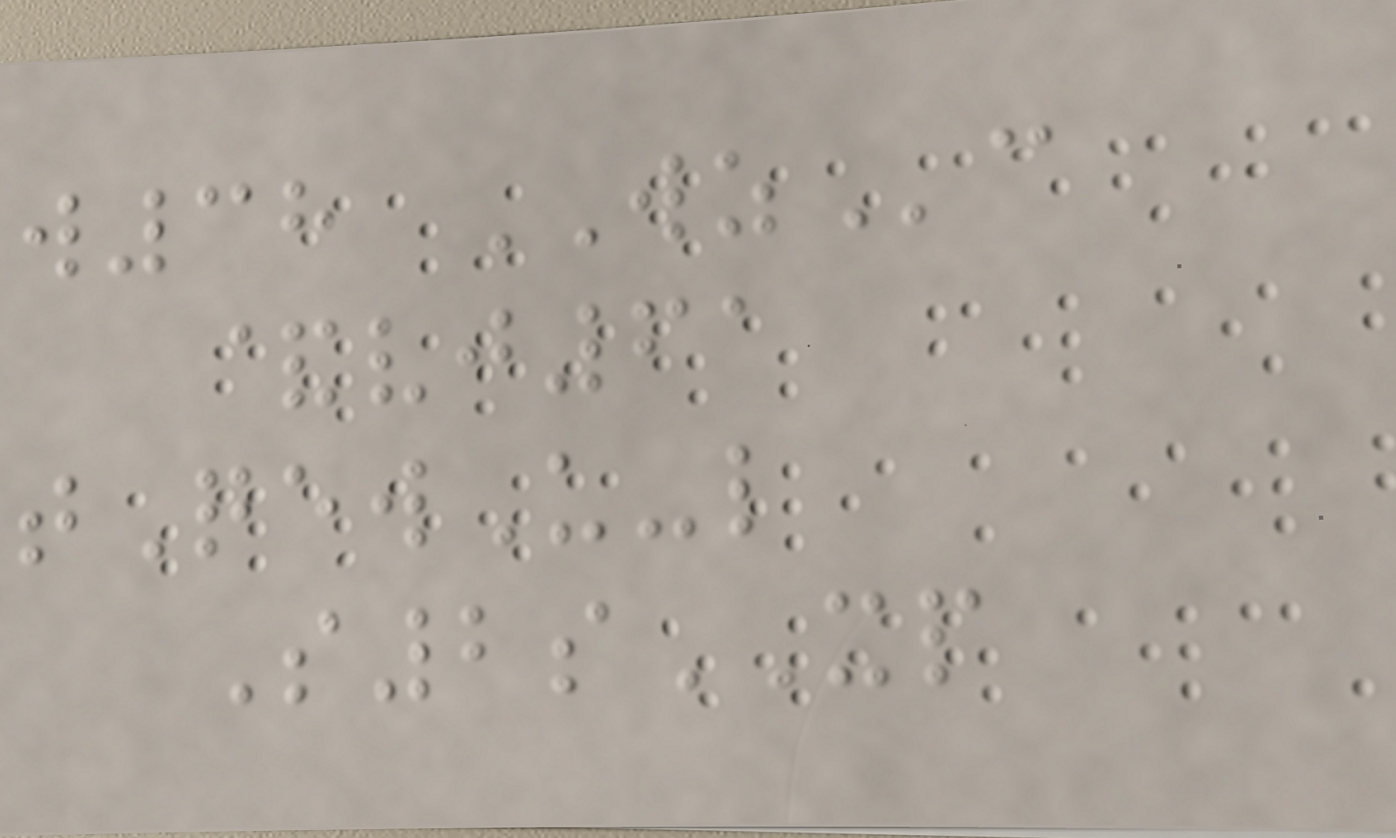w38 WZc
&vj61
tQewU-l
S2sXP
